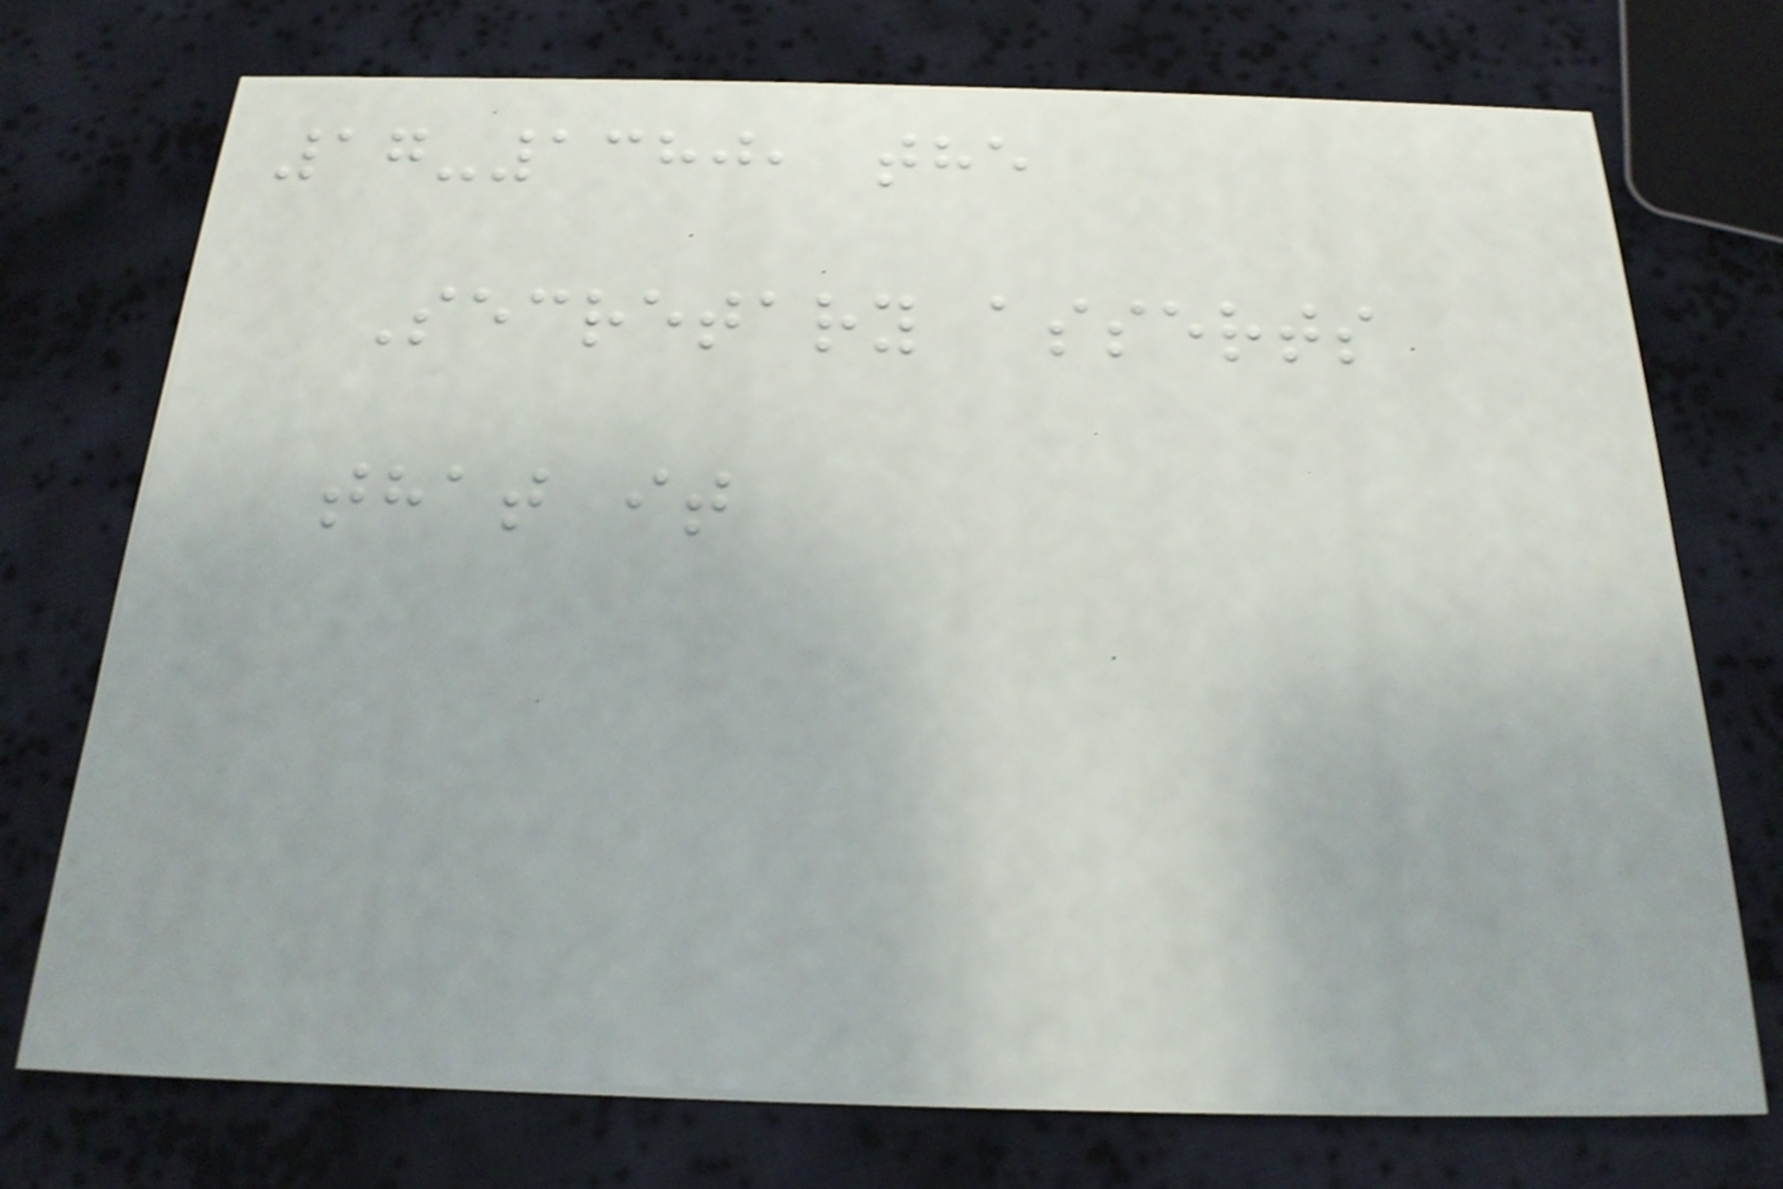17-1380, the
Secretary asserts
that it
